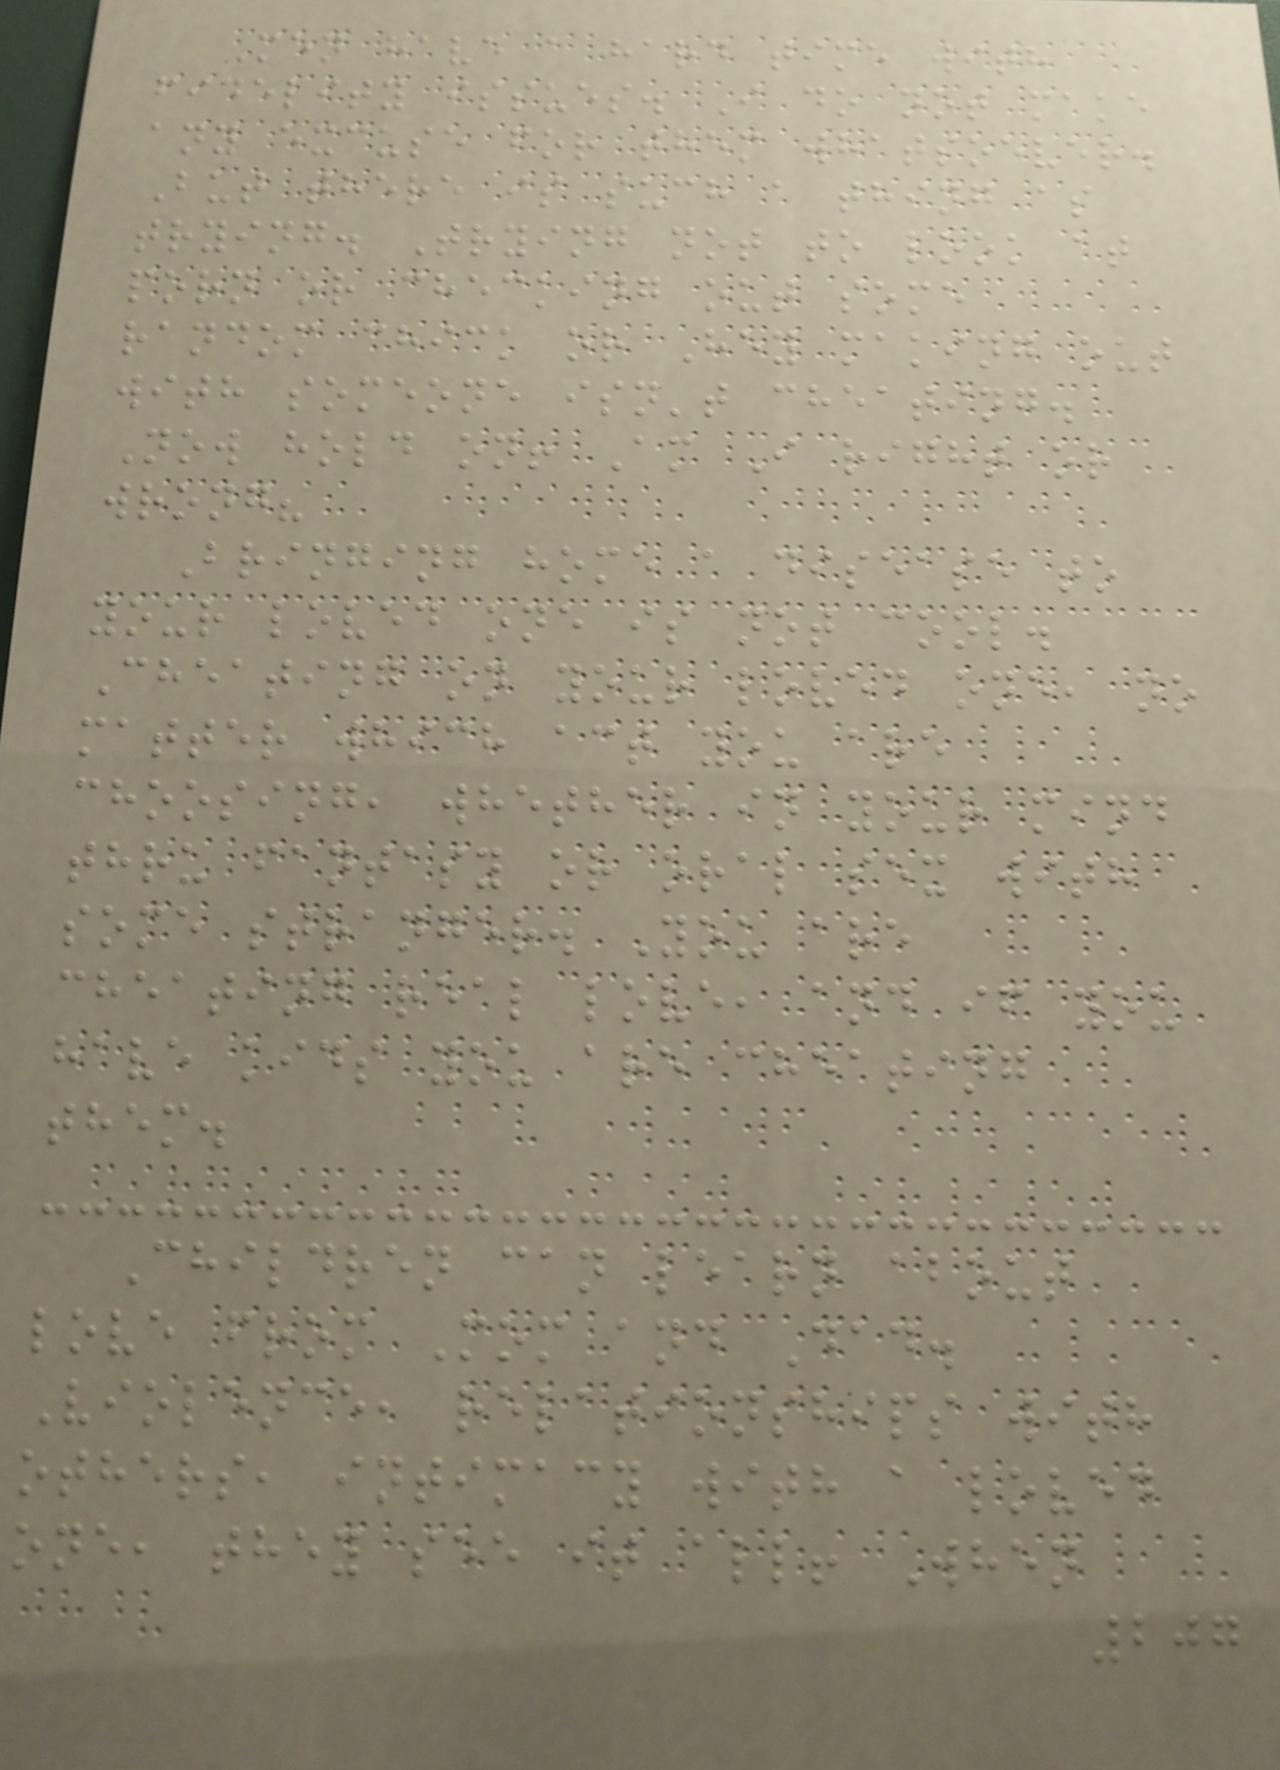Men have a hard time with
fidelity issues. I do not make
any excuse for them whatsoever.
But there is such a thing as
trying. Trying not to look at
porn or checking out some
random chick or Hey making out
with someone isn't cheating.
Now hold on! Am I right or
wrong?
Bringing home a disease to
your loved one is not cool.
Cheating on your loved one, no
matter which act you are
choosing, whether in your mind
thru fantasy or oral sex with
some stranger. You are
cheating real love, and if you
have kids you are cheating
them.
Children can learn about
love from Mom and Dad.
Violence, relationships with
others, intimacy with a loved
one, they see it all! When
207
